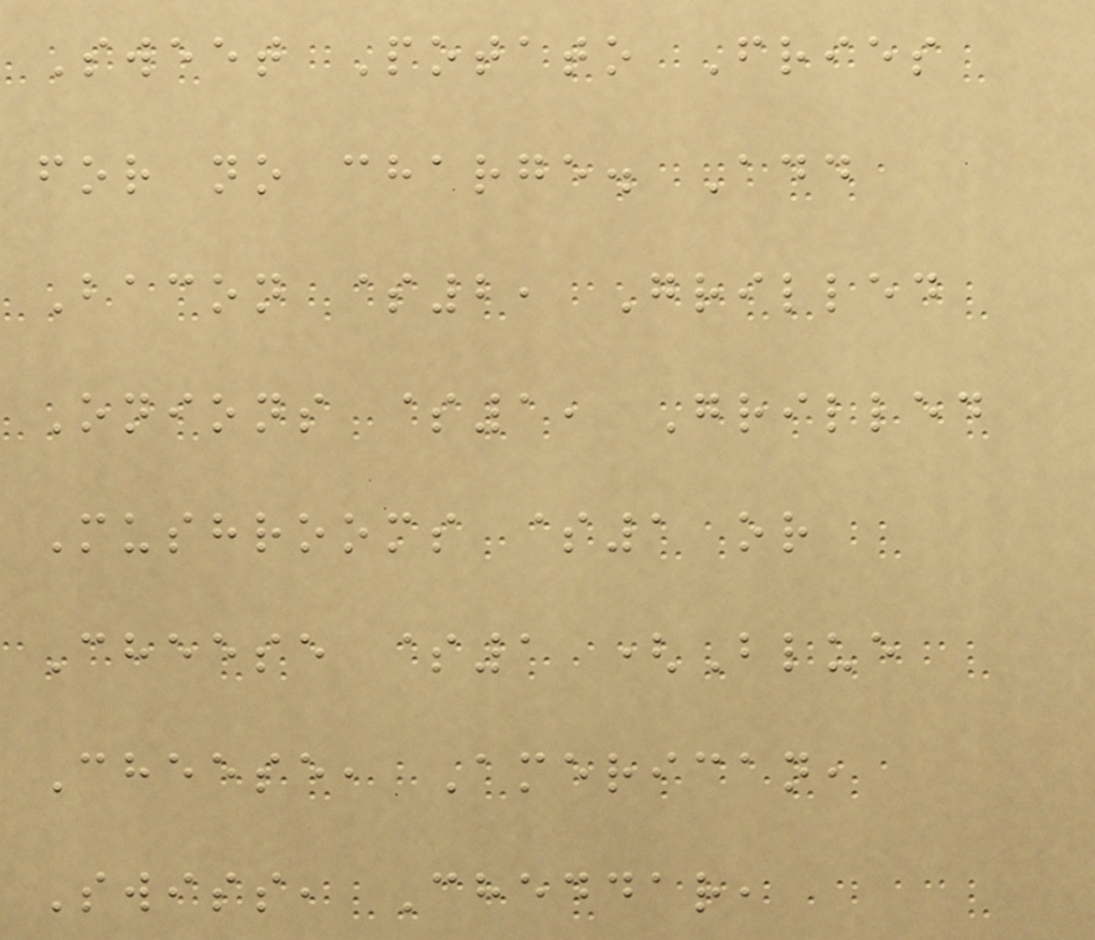Sweet Potato Fries
for no charge. Add
Bacon $2, Grilled
Onions $1, Grilled
Mushrooms $1 or
Cheese $1 (Blue
Cheese, American,
Swiss, Cheddar,
